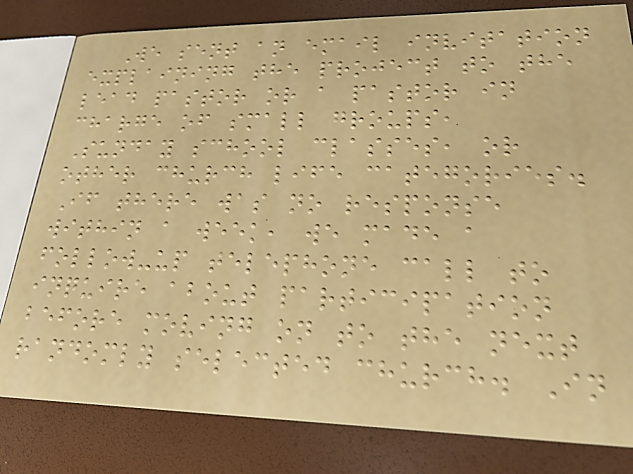We sent an email invitation
explaining the project to the
lead pastor or a pastor in
charge of small groups,
Sunday school classes, or
other church life categories.
If there was no response
within a week, we made a
follow-up telephone call to
inquire about participation
before moving on to the next
randomly selected church. In
